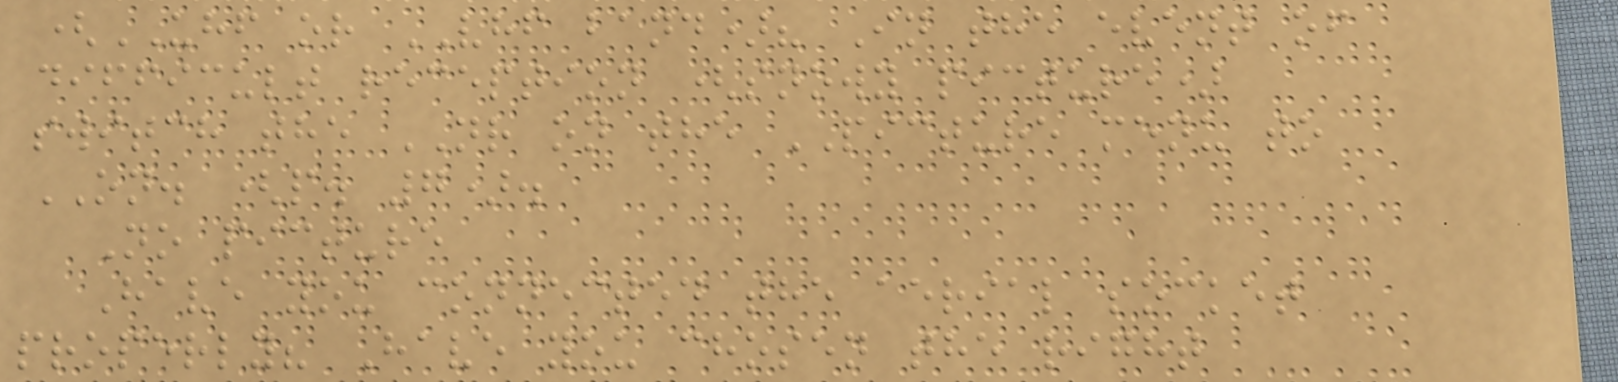(UHF or VHF band)? In the event of
difficult reception (snowy picture)
switch the NR on the PICTURE menu to
ON. (p. 7).
No picture
Have you connected the aerial socket
properly? Have you chosen the right
